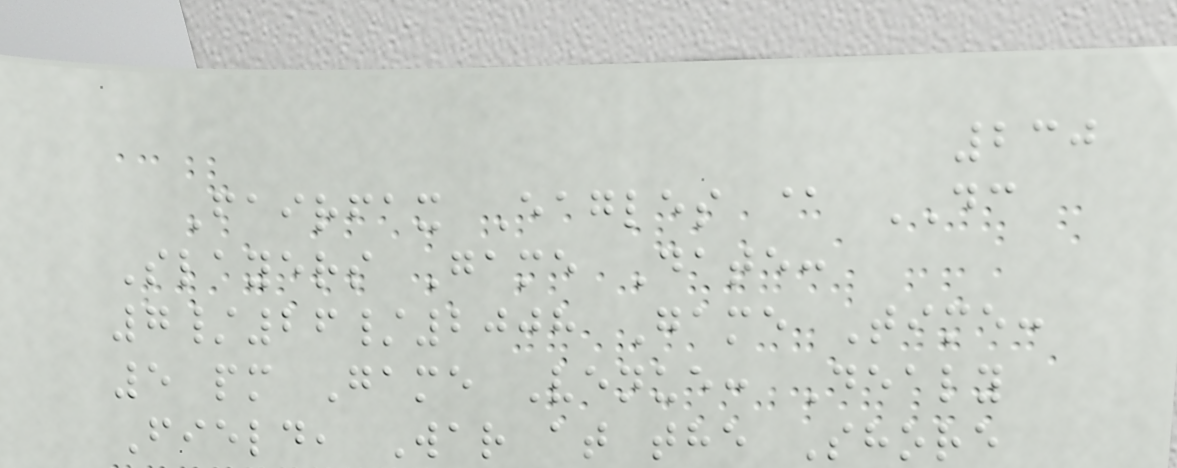230
Fairfax Eagles @ DC
Slayers Game Date:
7/26/2008 Game Time:
5 pm Game Venue: Dealy
Field, War at the Shore
